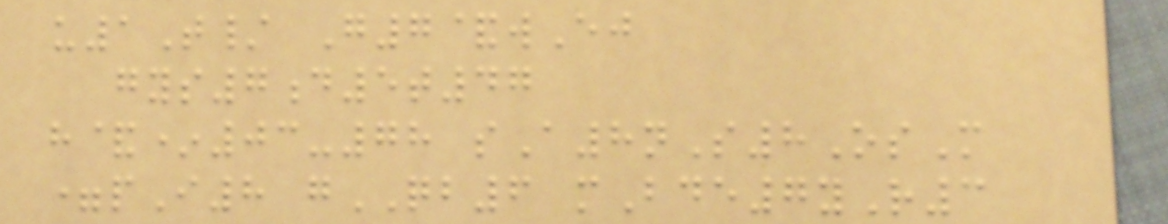u1T/ G7&wEj
gys7d5t47
h&*03-78 sA8nS8OsM
=pI8 gQB6 mBde7yR3
